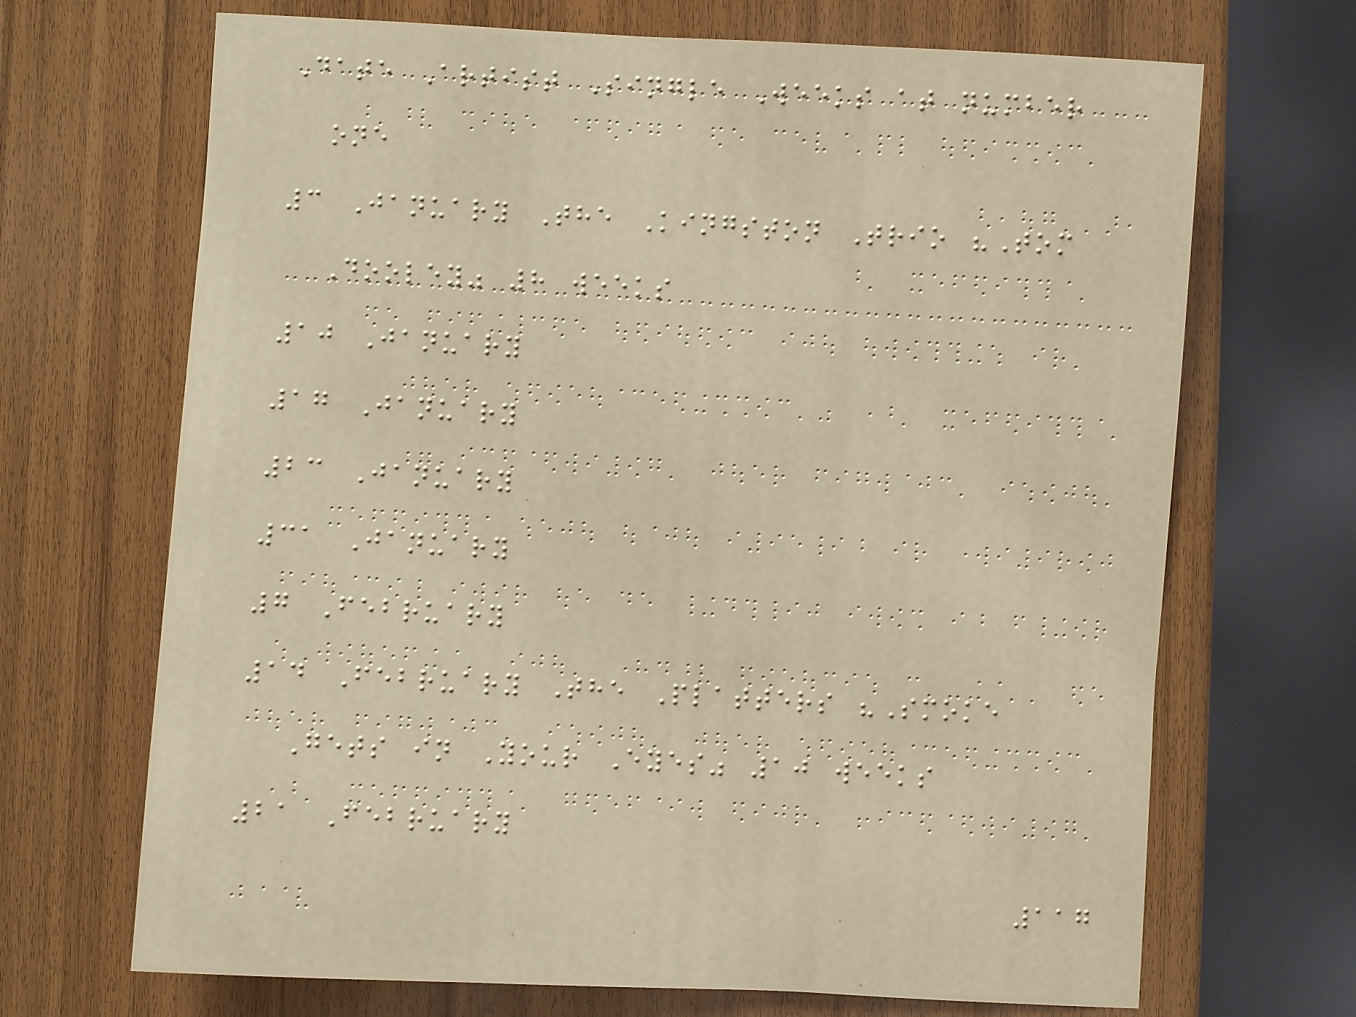Date Artist Single Weeks at number
one
3 January The Kingston Trio "Tom
Dooley" 8 weeks
10 January
17 January
23 January
31 January
7 February
14 February The Platters "Smoke
Gets in Your Eyes" 10 weeks
21 February
117
